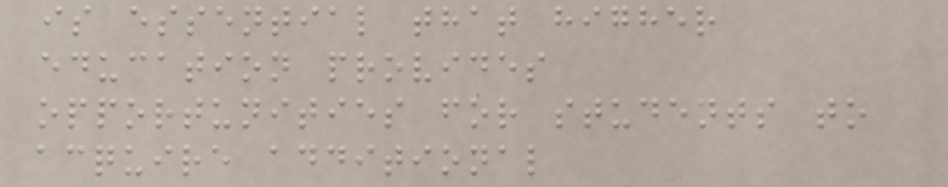is essential that higher
education provides
opportunities for students to
acquire additional
